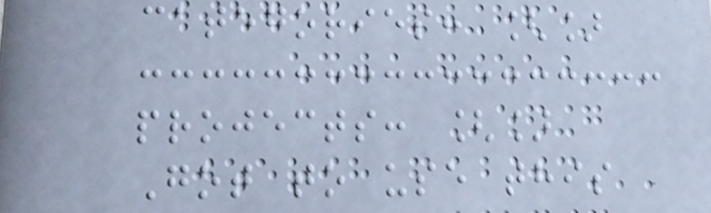categories: []
projects: []
Got to use this
